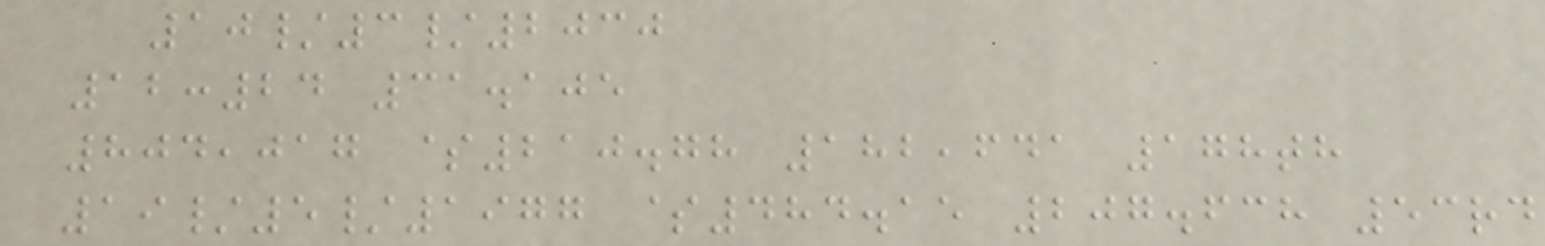10/3/2030
12:24 31.105
804,017 $210.78 182,641 178th
19/5/1977 $484.15 207.638 53rd
